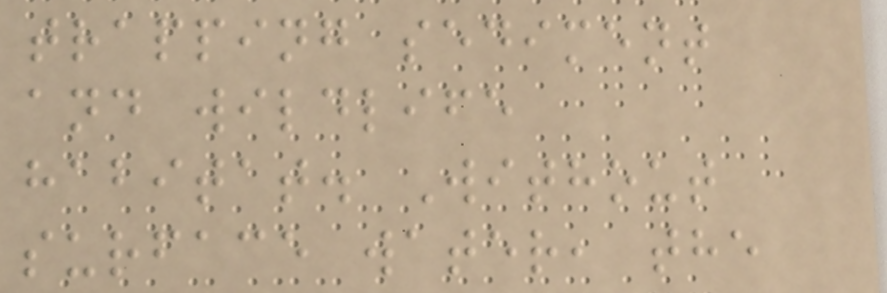trapping sediment
and wildlife
habitat. Without
surface water, the
